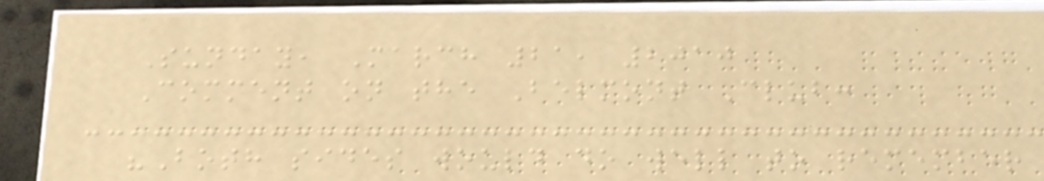Sunday, March 21, 2010
Comment on the Belmont Club:
"Both sides would do well to remember
